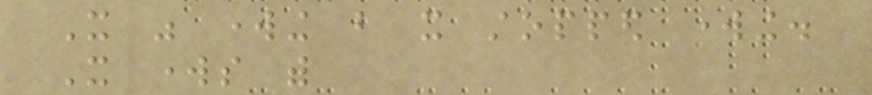It was working but it stopped working.
It works with
